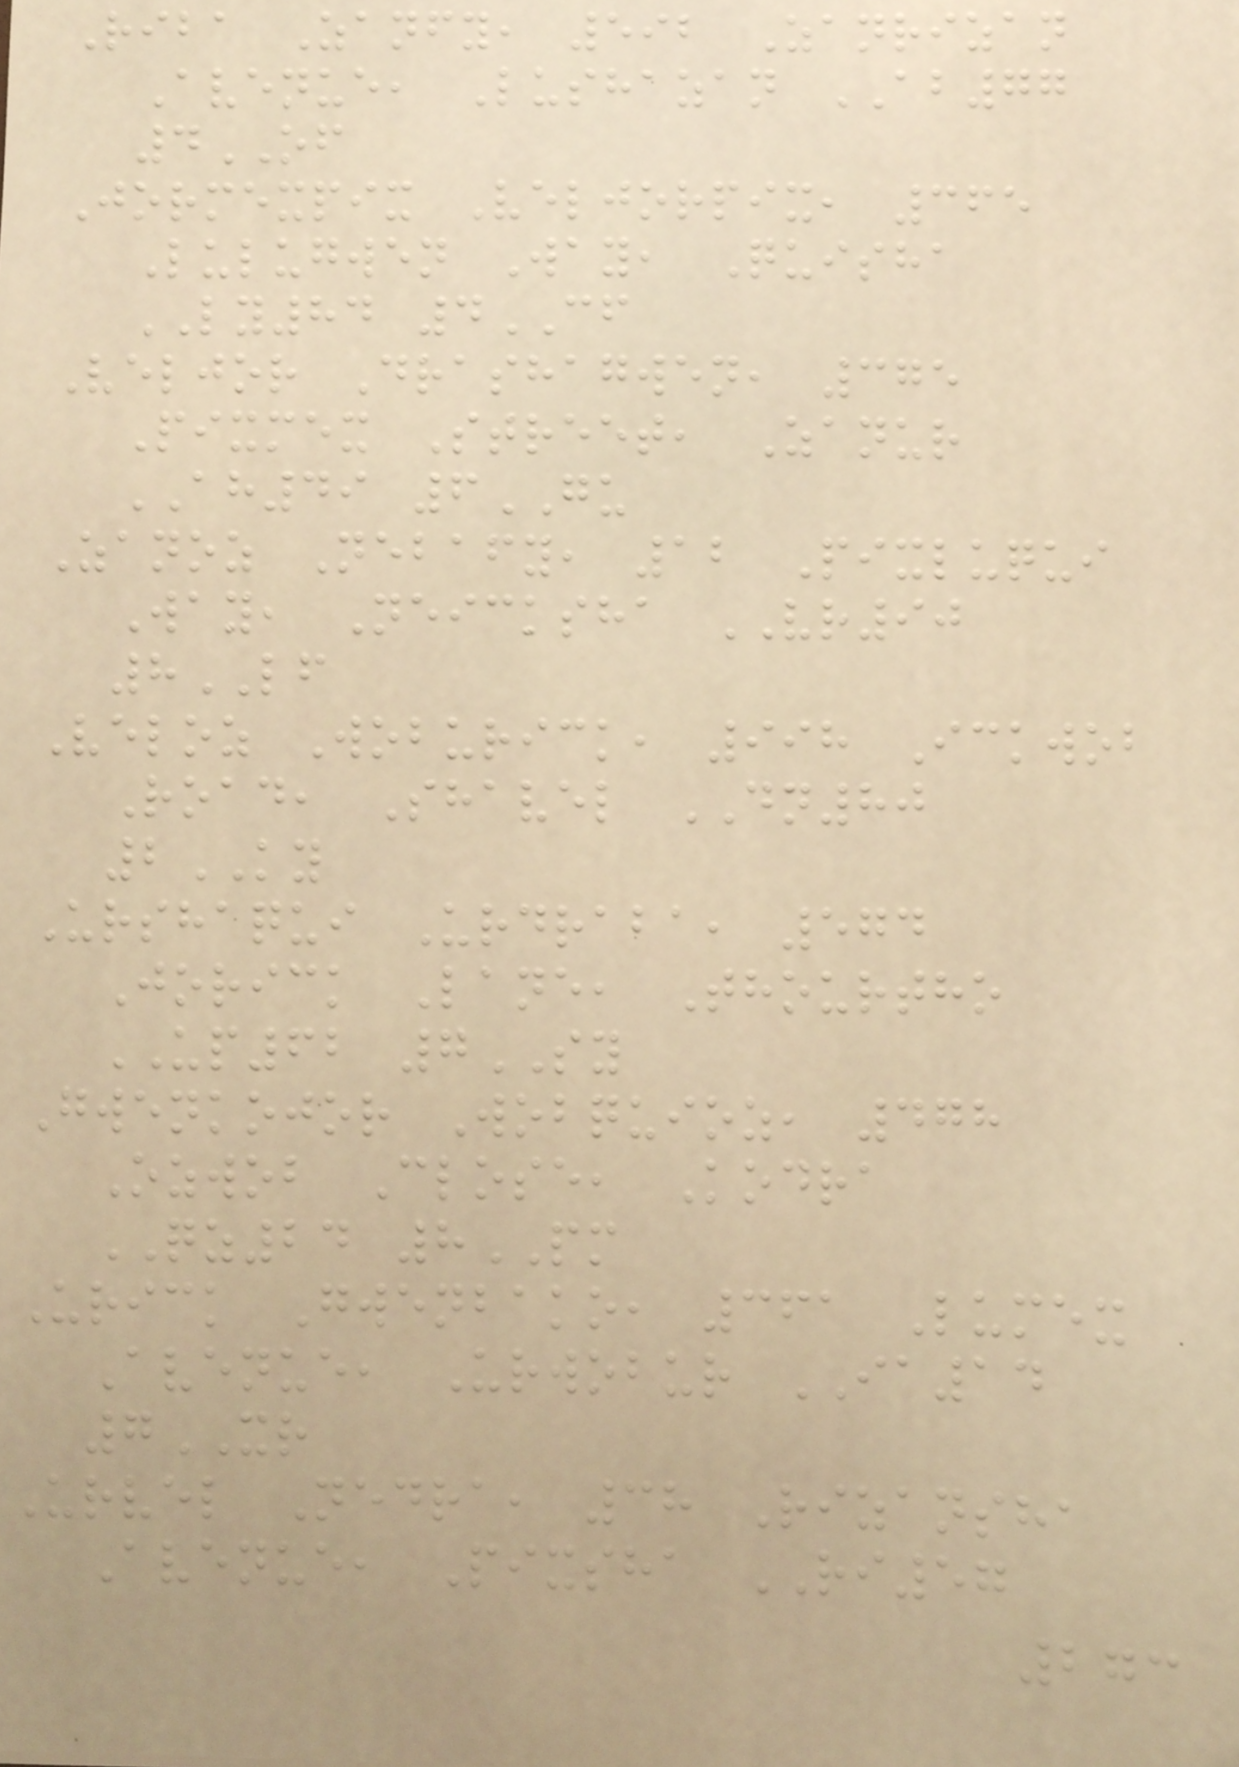Riba Zanfy, 592 Zanrizan
Avenue, Lushazan AB77
4OF
Jormexpix Veljorpix, 365
Lulugwen Way, Quisha
LY84 4CF
Veljor Drashagwen, 375
Pixmex Street, Zanur
AH49 6GU
Zanoz Nebafy, 12 Pixluqui
Way, Neicksha VR90
8LF
Veloz Woburick, 998 Ickwob
Road, Shavel DN80
2KY
Urshaqui Urdraba, 574
Jorick Lane, Thourtho
UP62 7SY
Gwenkojor Wobquioz, 478
Ozwob Close, Kodra
QZ24 8PM
Urick Gwenbako, 361 Lumex
Avenue, Urwobur IA14
7XR
Urvel Nedra, 38 Rizansha
Avenue, Pixsha RI57
273
